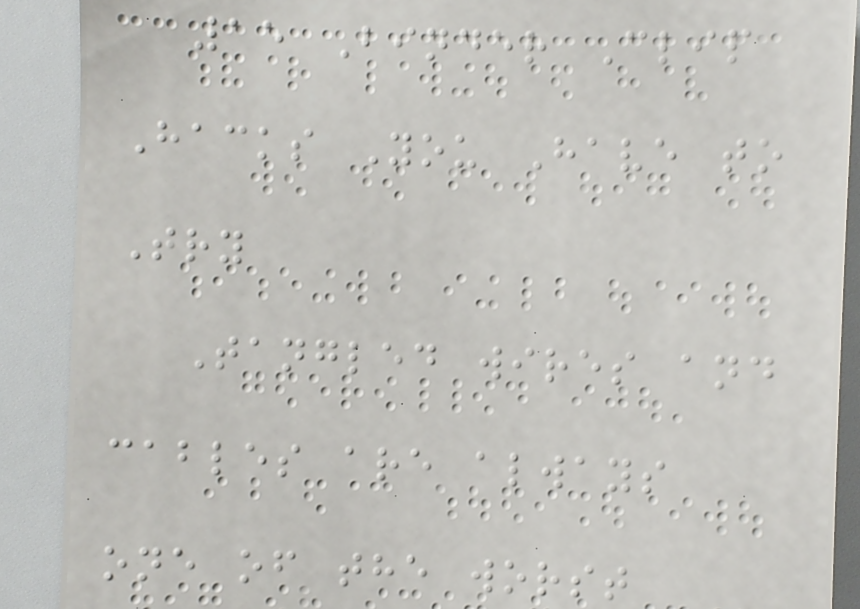15 Binder Clip
Hacks You Have to
Try
Tangled wires and
cables are always
one of the worst
